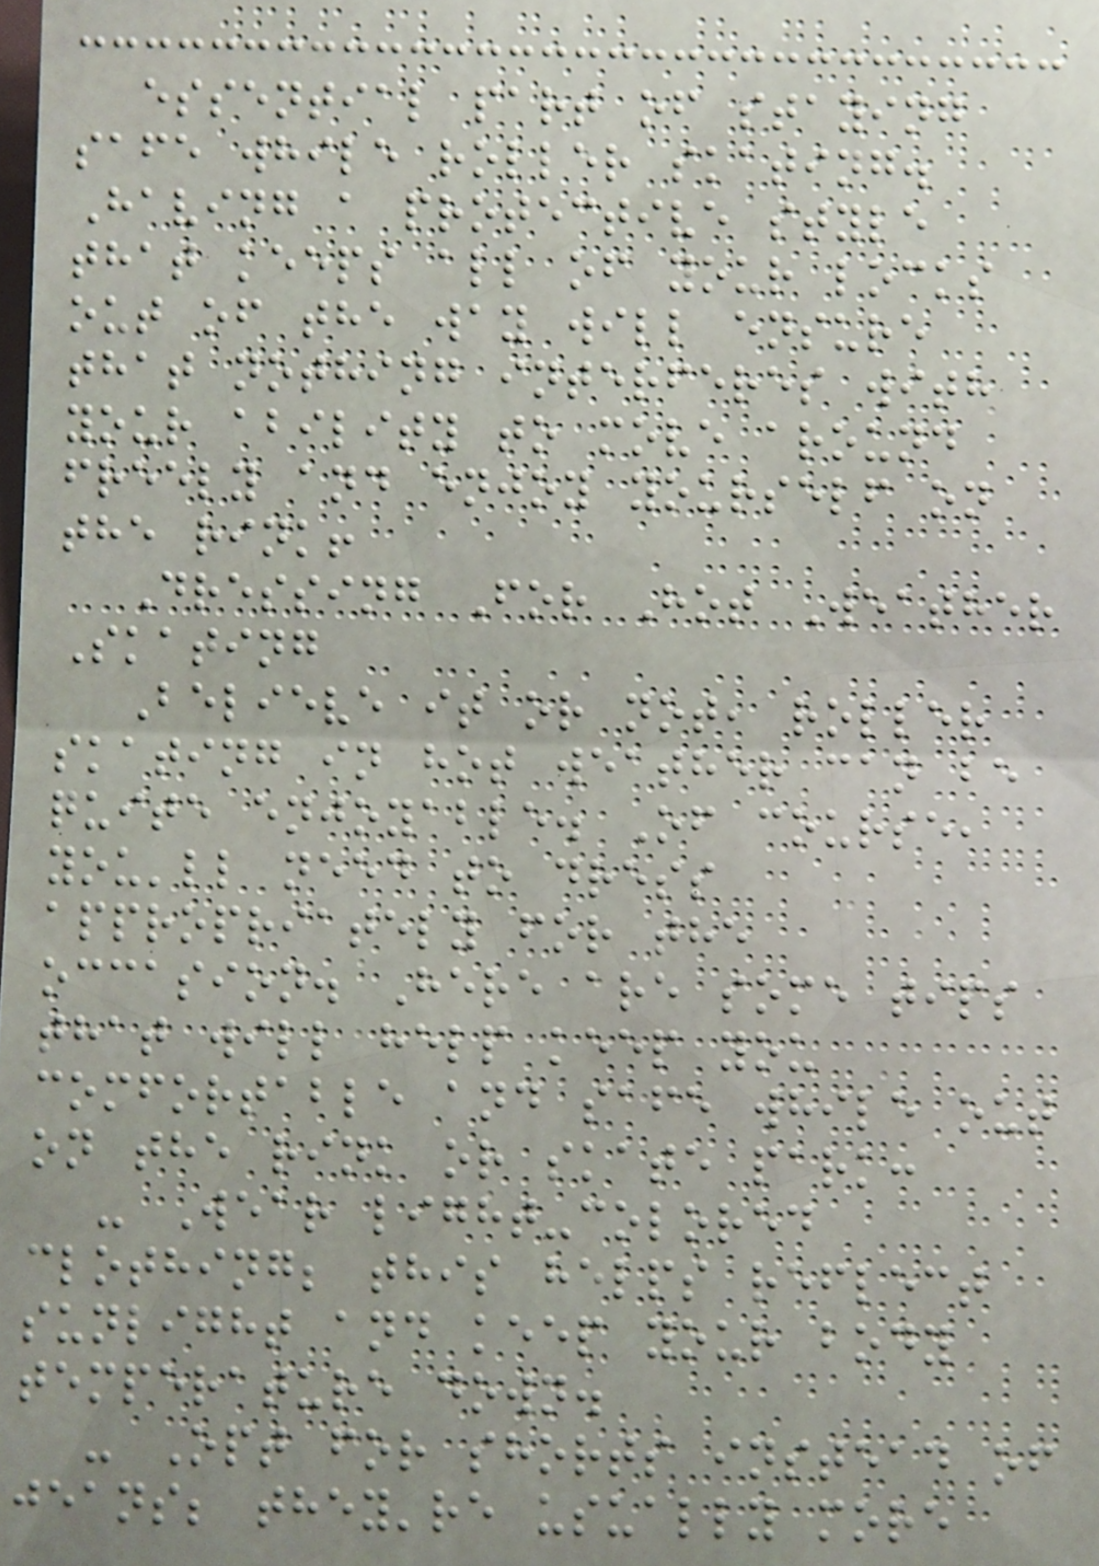essential part of staying
safe while roller skating.
Having a protective style
that keeps all of your locks
out of the way will ensure
that nothing interferes with
your ability to move around
freely and enjoy yourself on
the rink!
Dressing For Hot Weather
Skating
Believe it or not, roller
skating in hot weather can be
quite enjoyable. Of course,
you'll need to dress
appropriately for the
occasion. Here are some tips
that will help keep you
comfortable and safe while out
on the rink or skate park:
- Wear light-colored
clothing; this helps reflect
sunlight and keep your body
temperature down.
- Opt for shorts instead of
jeans; they're usually more
